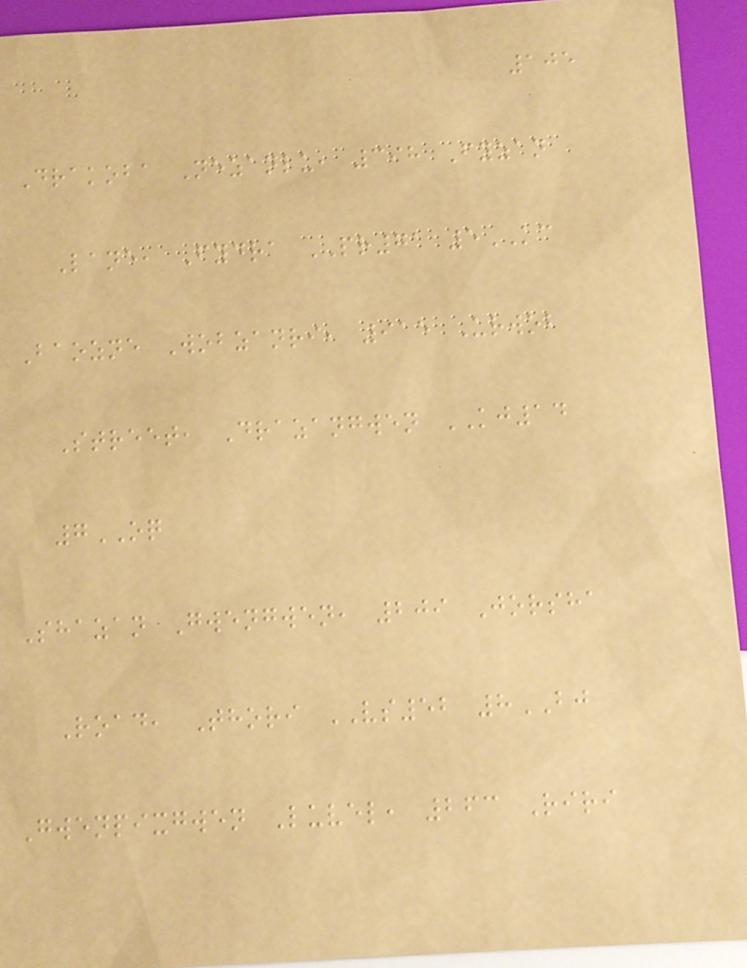105
Drakoba Nezanlu, 398 Fyzan
Lane, Fydra PR71 5KC
Baozne Wobzanri, 915 Urwob
Street, Drazangwen KJ14
7OQ
Shazan Gwengwen, 209 Jorsha
Road, Thori VS52 8BJ
Gwenpixgwen Luvel, 263 Riri
